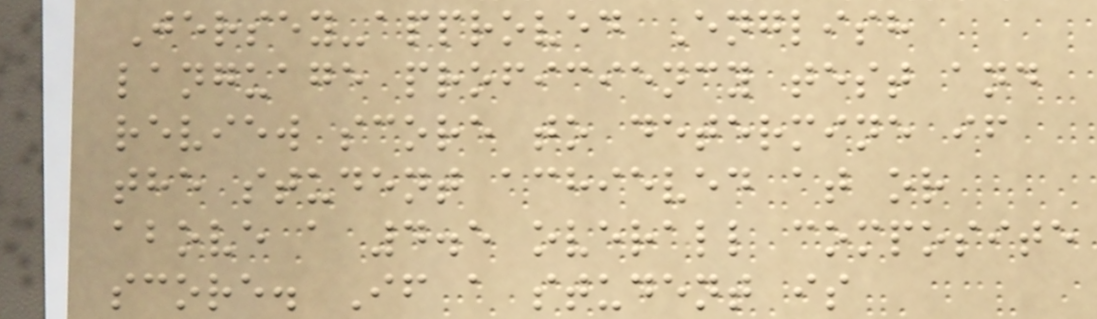Jersey-approved English
language proficiency test and
review score to determine if
the student achieved at or
above a 4.5 overall composite
score. If a student is
